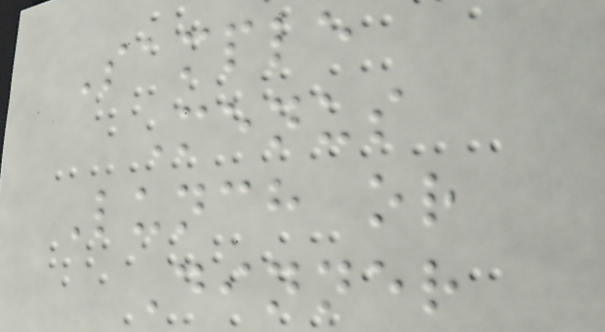Sample
Menus
Lunch or
Dinner
